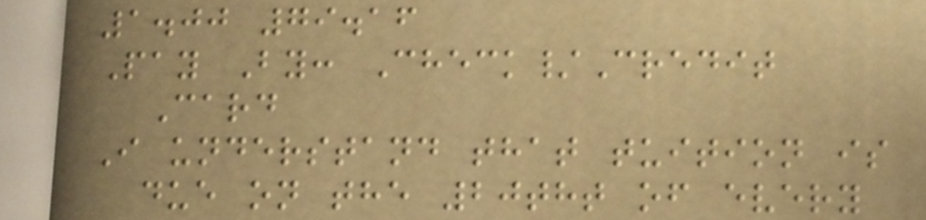1.00 79.16
Pay By: Check/Credit
Card
I understand that tuition is
due on the 20tht of every
